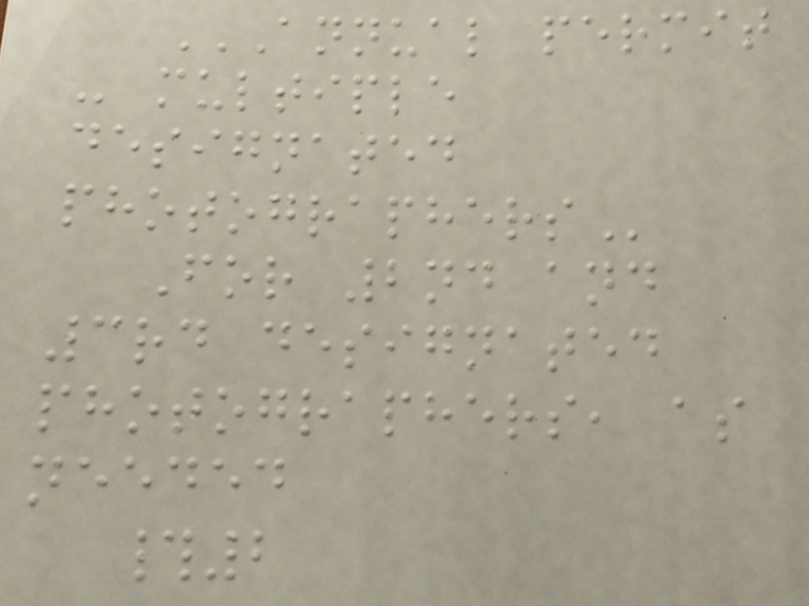ANNUAL PERMIT
- MULTIPLE
DESIGNATED
PHOTOGRAPHERS
For 2nd and
3rd designated
photographers, as
needed
#2
